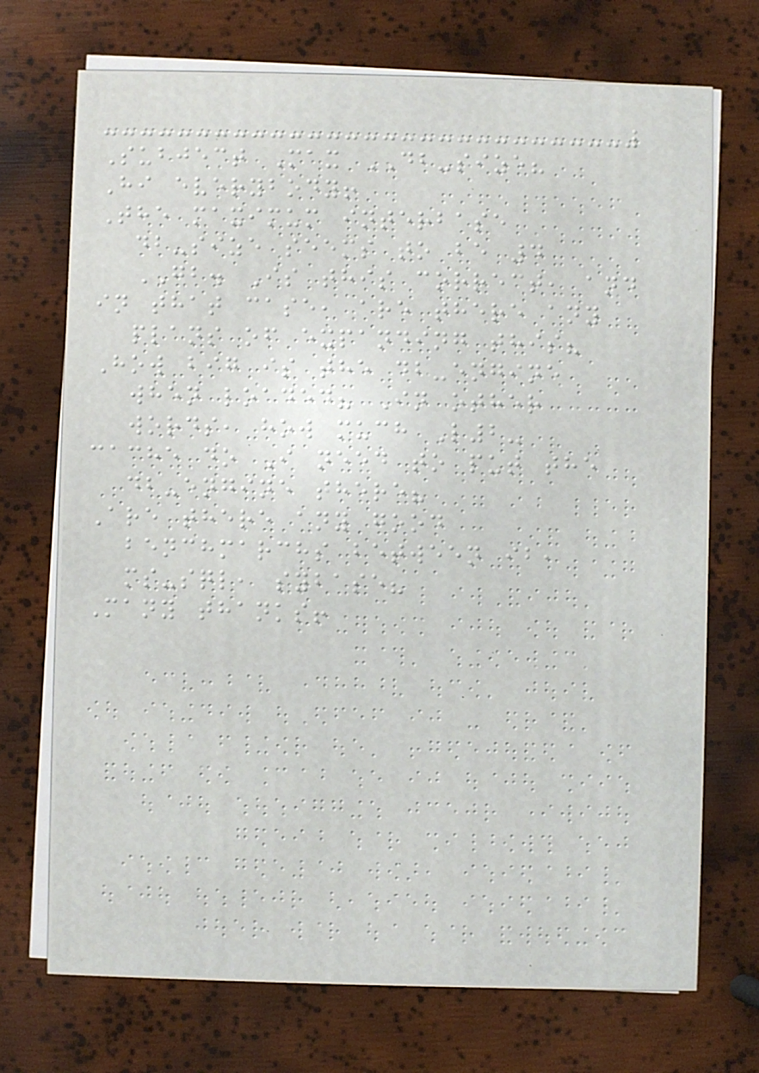Subject Max DB-size?
Hi everybody!
The maximum interbase
db-size seems to be 4
GB. Is this correct, and
in that case, are there any
plans of expanding this?
How big is the db-engine
when loaded? In other
words, how much L2-
cache do I need to put the
db-engine there?
Are there any good
benchmarchs between ib,
ms-sql, sybase?
Many thanks!
